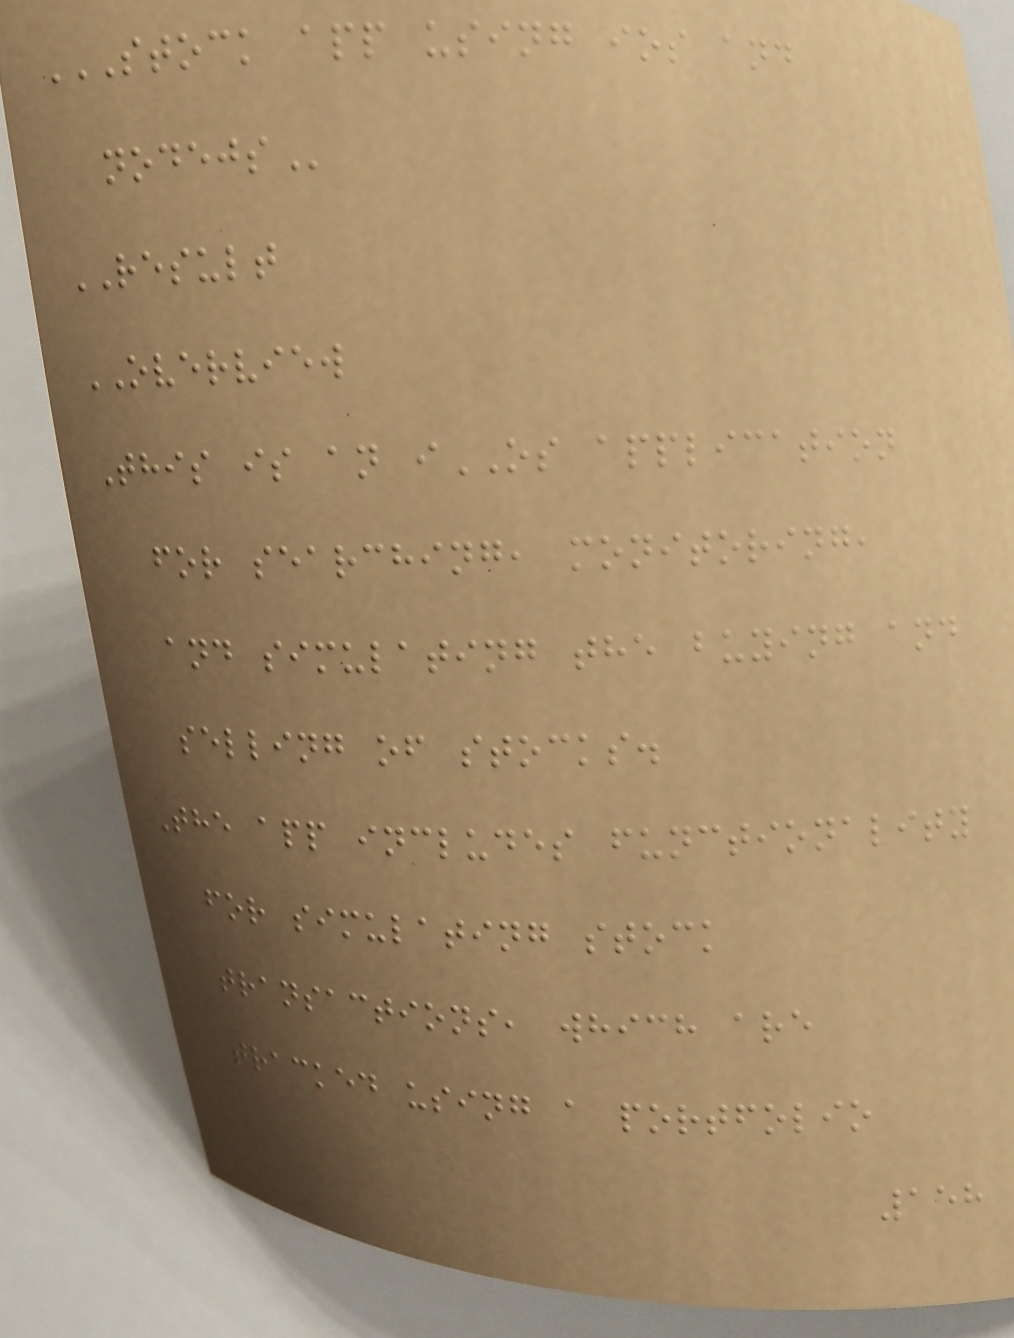STOCK APP USING IOS AND
NODEJS
RESULT
OVERVIEW
This is an iOS application
for searching, monitoring,
and simulating the buying and
selling of stocks.
The app includes functionality
for simulating stock
transactions, which are
tracked using a portfolio
158
